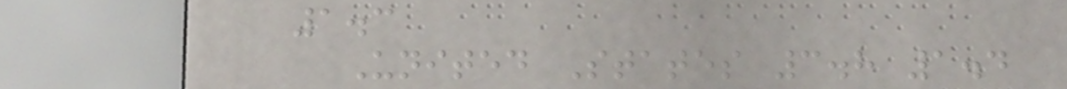1.3
United States 3.8 1.4
